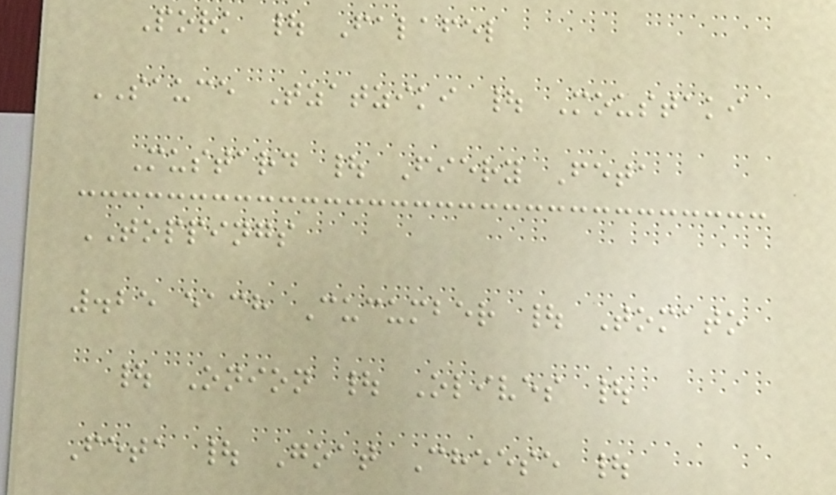Pork | Falafel
SAUCE Tzatziki | Moustaki
Mustard | Fiery Feta
TOPPINGS
.25 each Cucumber | Tomato
| Onion | Olives |
Feta | Goat Cheese |
